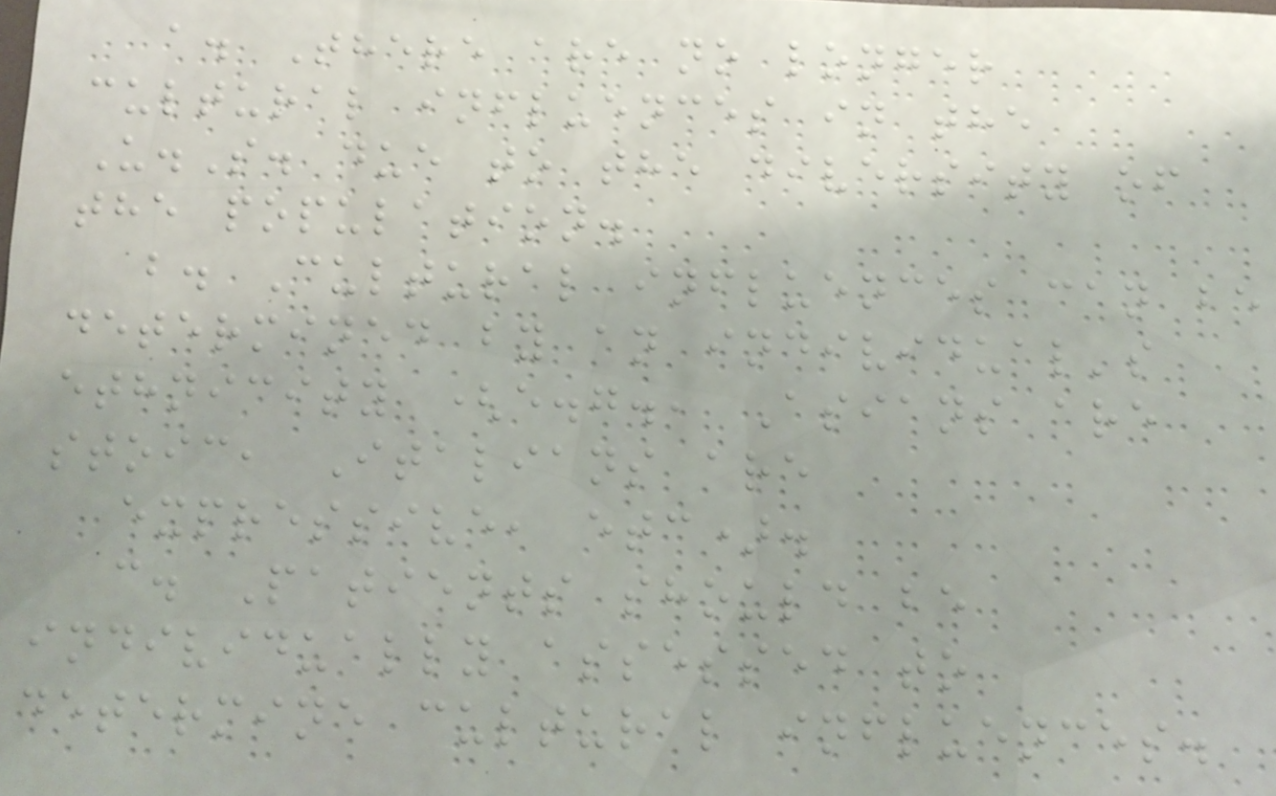a. There are no longer
cultural influences in the
U.S. due to the diversity of
the population.
b. Cultural influences can be
determined by an individual's
ethnicity (e.g., Asians are
stoic, Italians are
expressive, etc).
c. Patients should be
individually assessed to
determine cultural influences.
